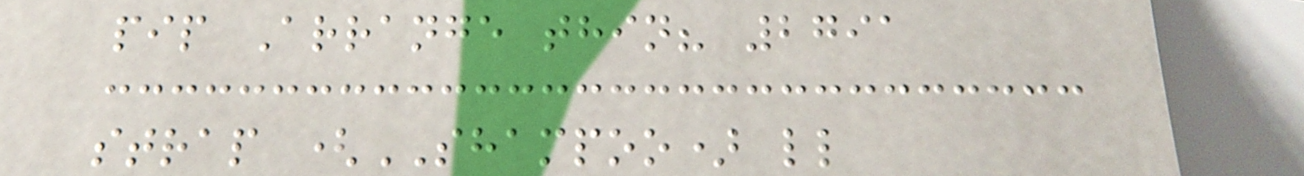pip Arrange thin? 2791
strap (SHAMPOO) ll
